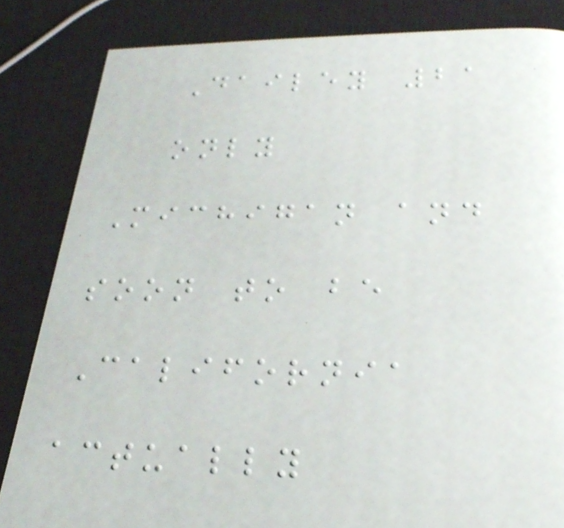Dailey 21
only
Michigan and
soon to be
California
actually
